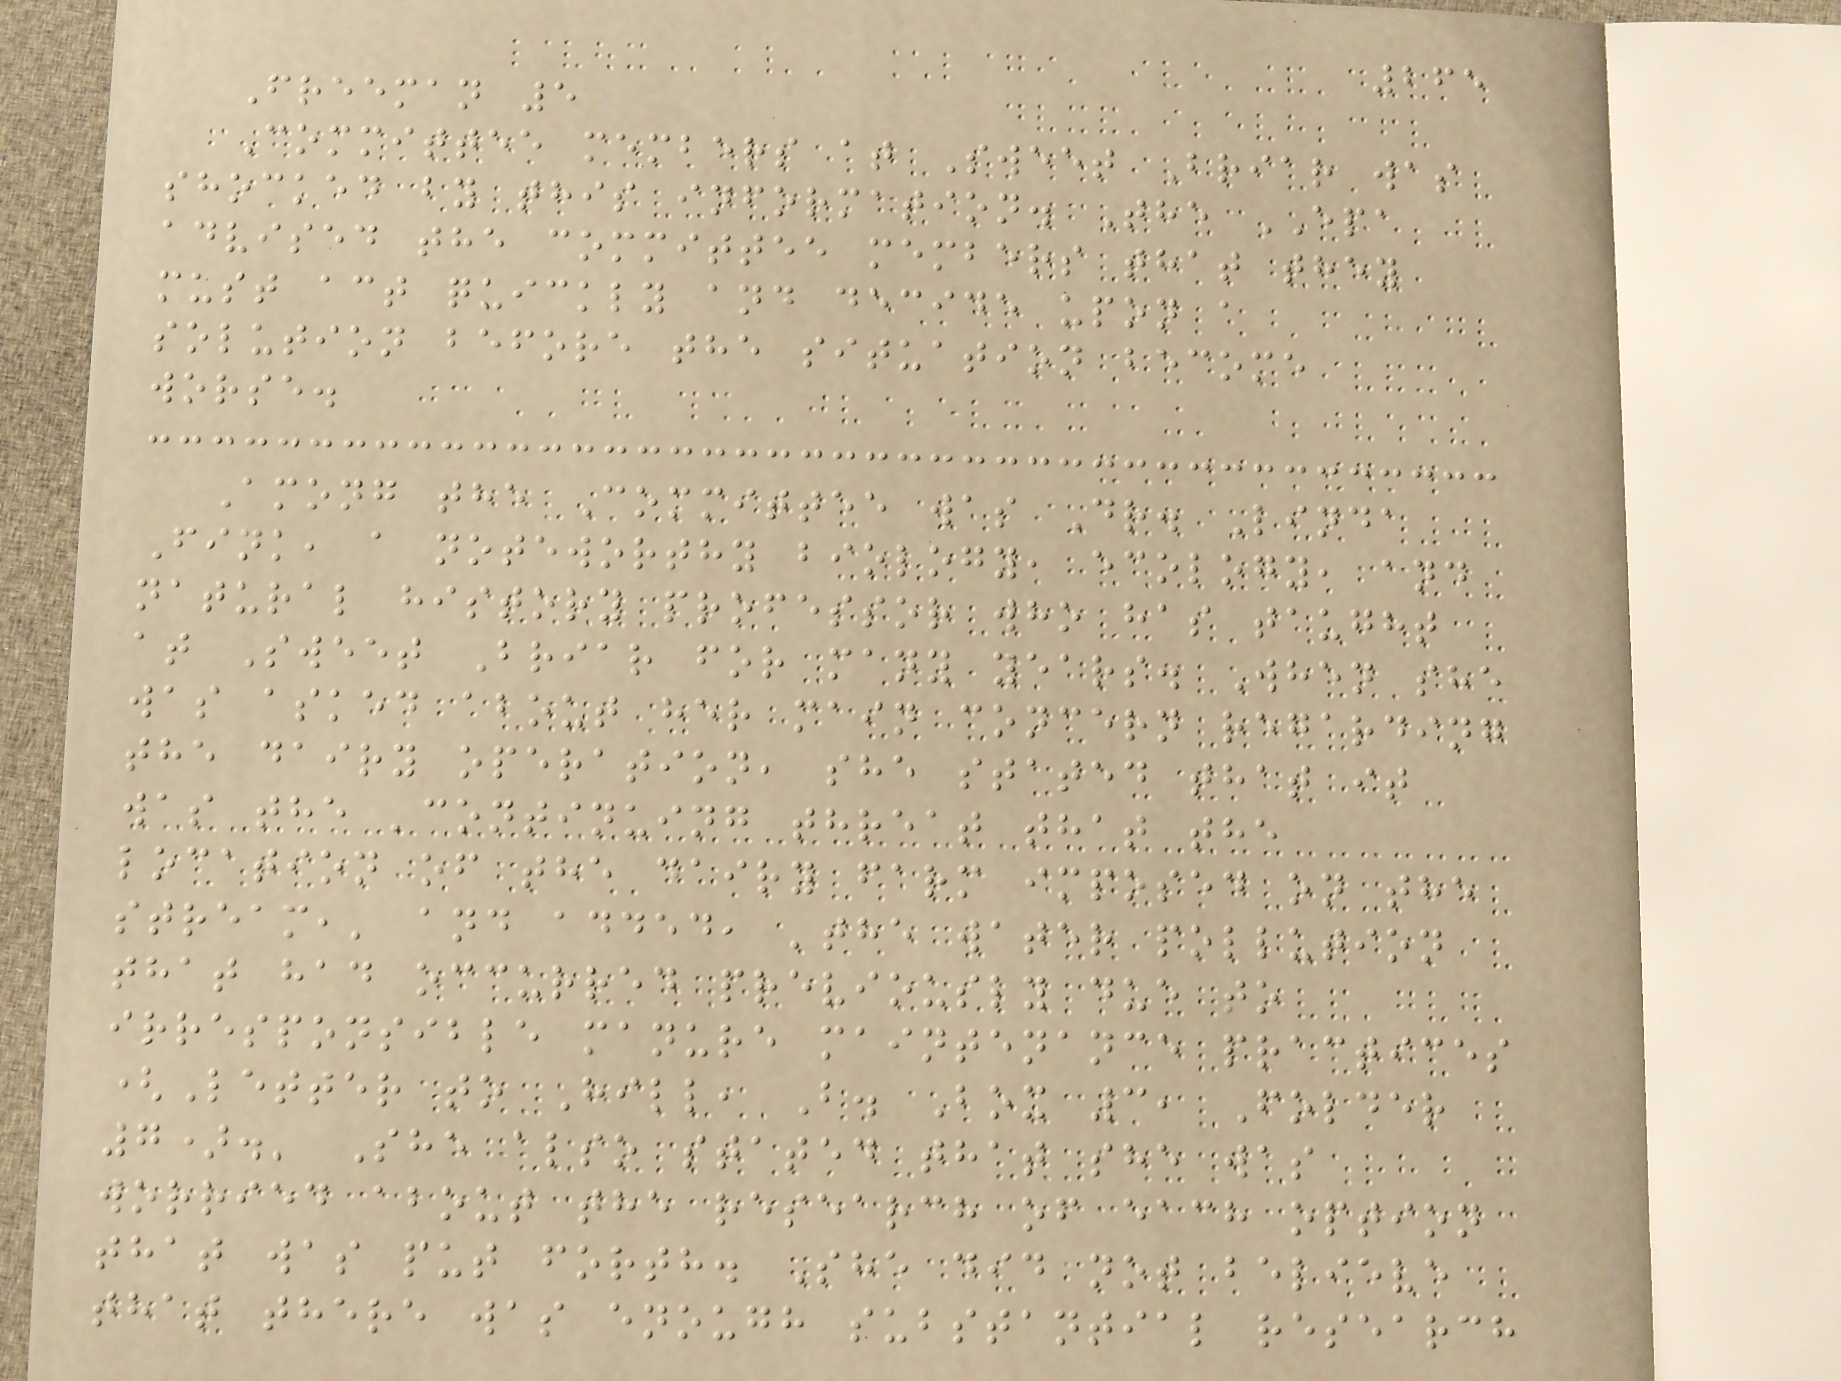265
Freeman 5
Committee members at Sweet Briar was
shocked by this information. The EPA
advised the committee members that they
must act quickly and decide upon a
solution before the situation become
worse.
Among the Committee was Dr. Linda
Fink, a noteworthy biology, ecology, and
natural history professor who has taught
at Sweet Briar for many years. When she
was asked about her main concern regarding
the dairy operation, she stated that it
was the 'continuing threat that the
location of the dairy farm imposed on the
stream,' and added, 'the water pollution
that had occurred previously due to
irresponsible manure maintenance practices
(Letter to Hill, B. Box 3, Folder
7).' She also stated that she was
worried about the research of each option
that was put forth. She did not believe
that there was enough substantial research
